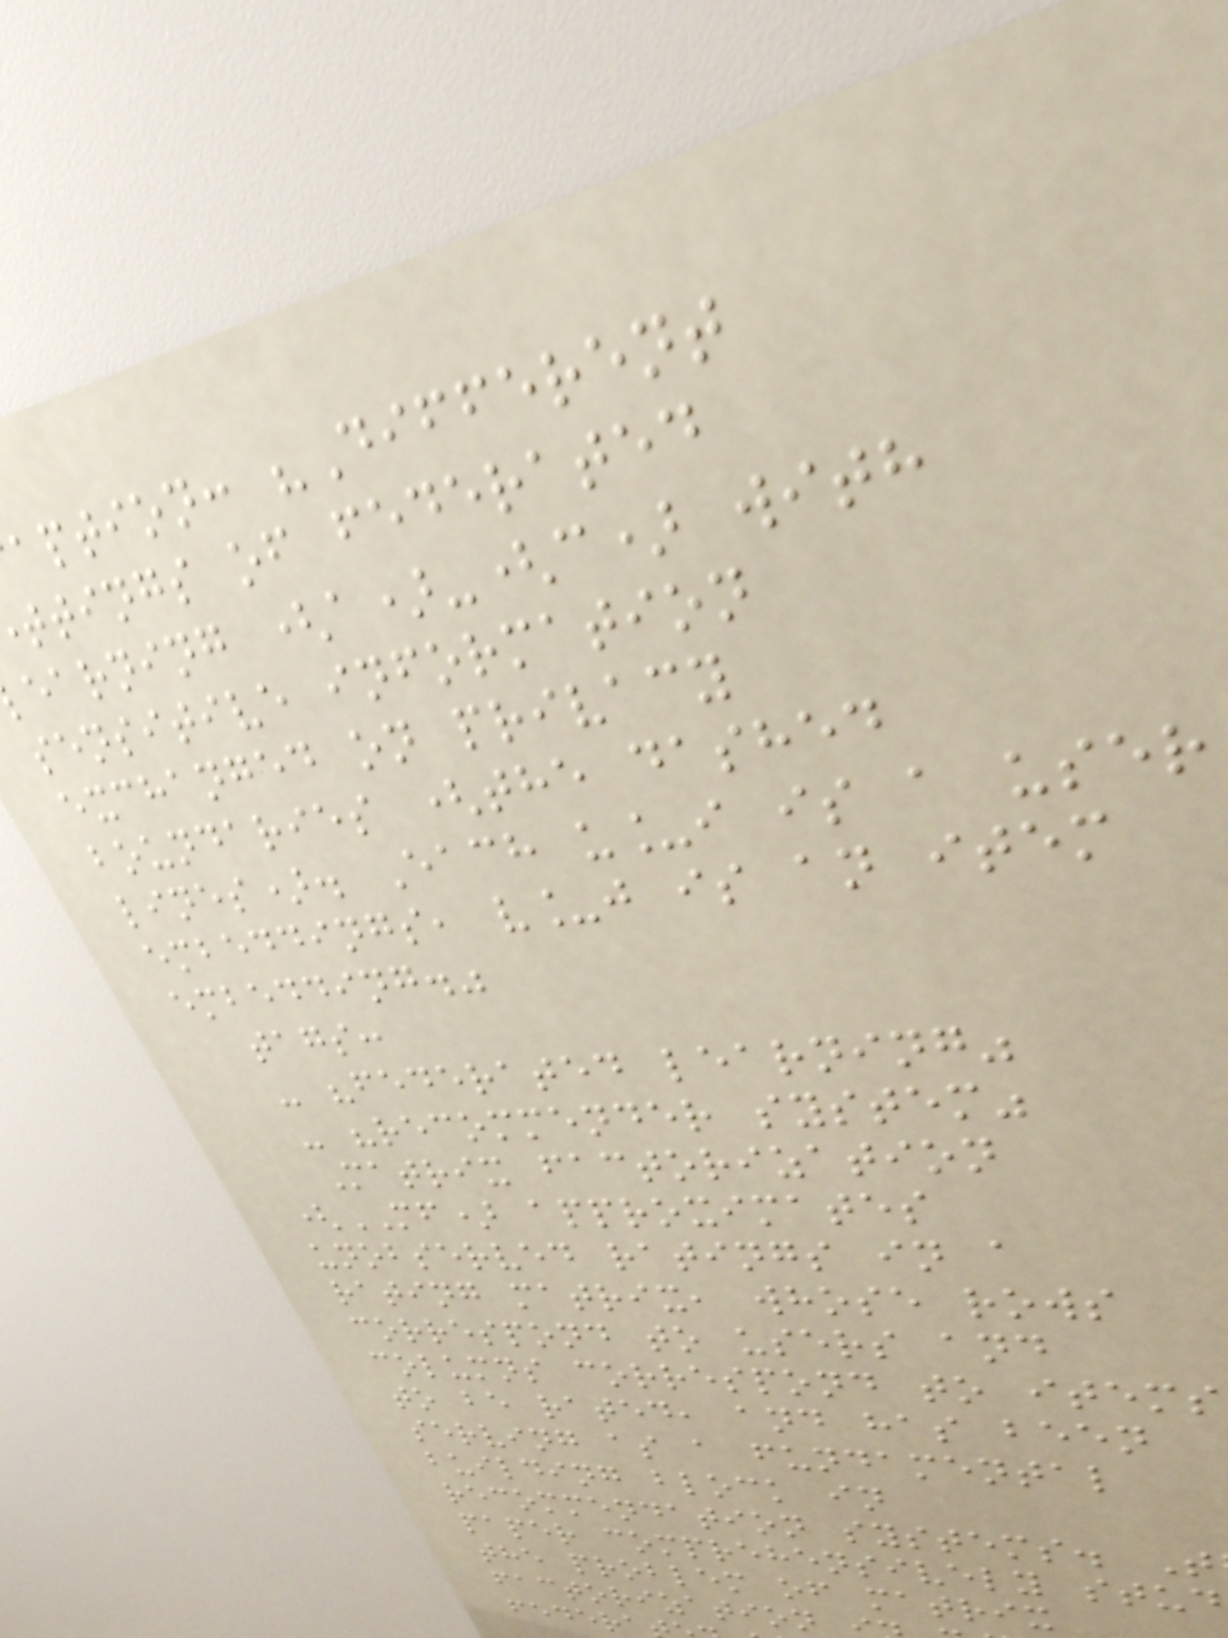aption: "Different
ttings of federated
earning (a)-(c) with
sensitive information
exchanged on privacy
boundaries (the dashed
lines). Each u_i is a user
embeddings, v_j is an item
embedding."
tags:
- "federated learning"
- "recommender system"
Matrix factorization
(MF) approximates
unobserved ratings in a
rating matrix, whose rows
correspond to users and
columns correspond to items
to be rated, and has been
serving as a fundamental
building block in
recommendation systems. T
paper comprehensively stud
the problem of matrix
factorization
